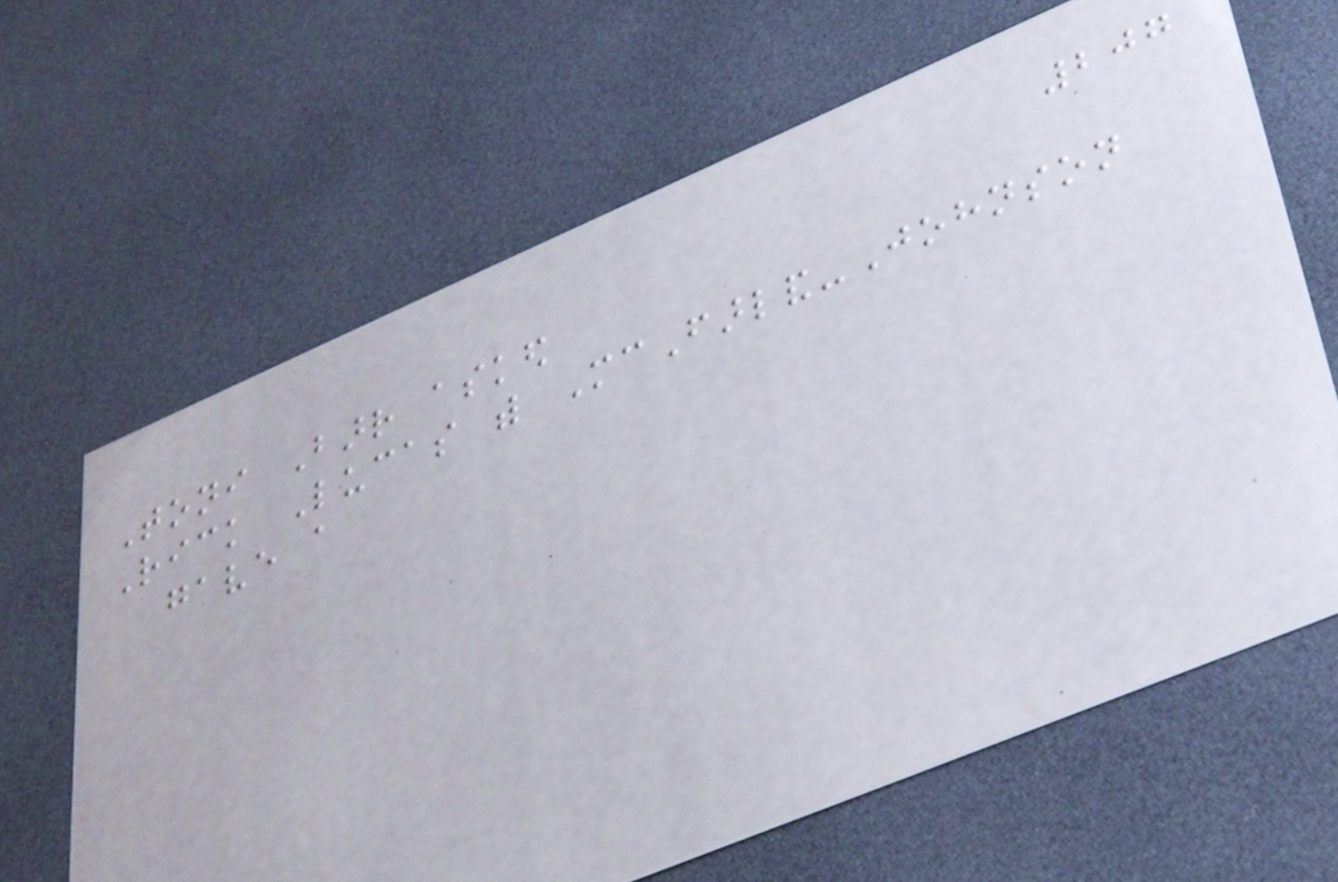207
Toni Barr asked
Rick Lucas with McFarland-Johnson
gave a
